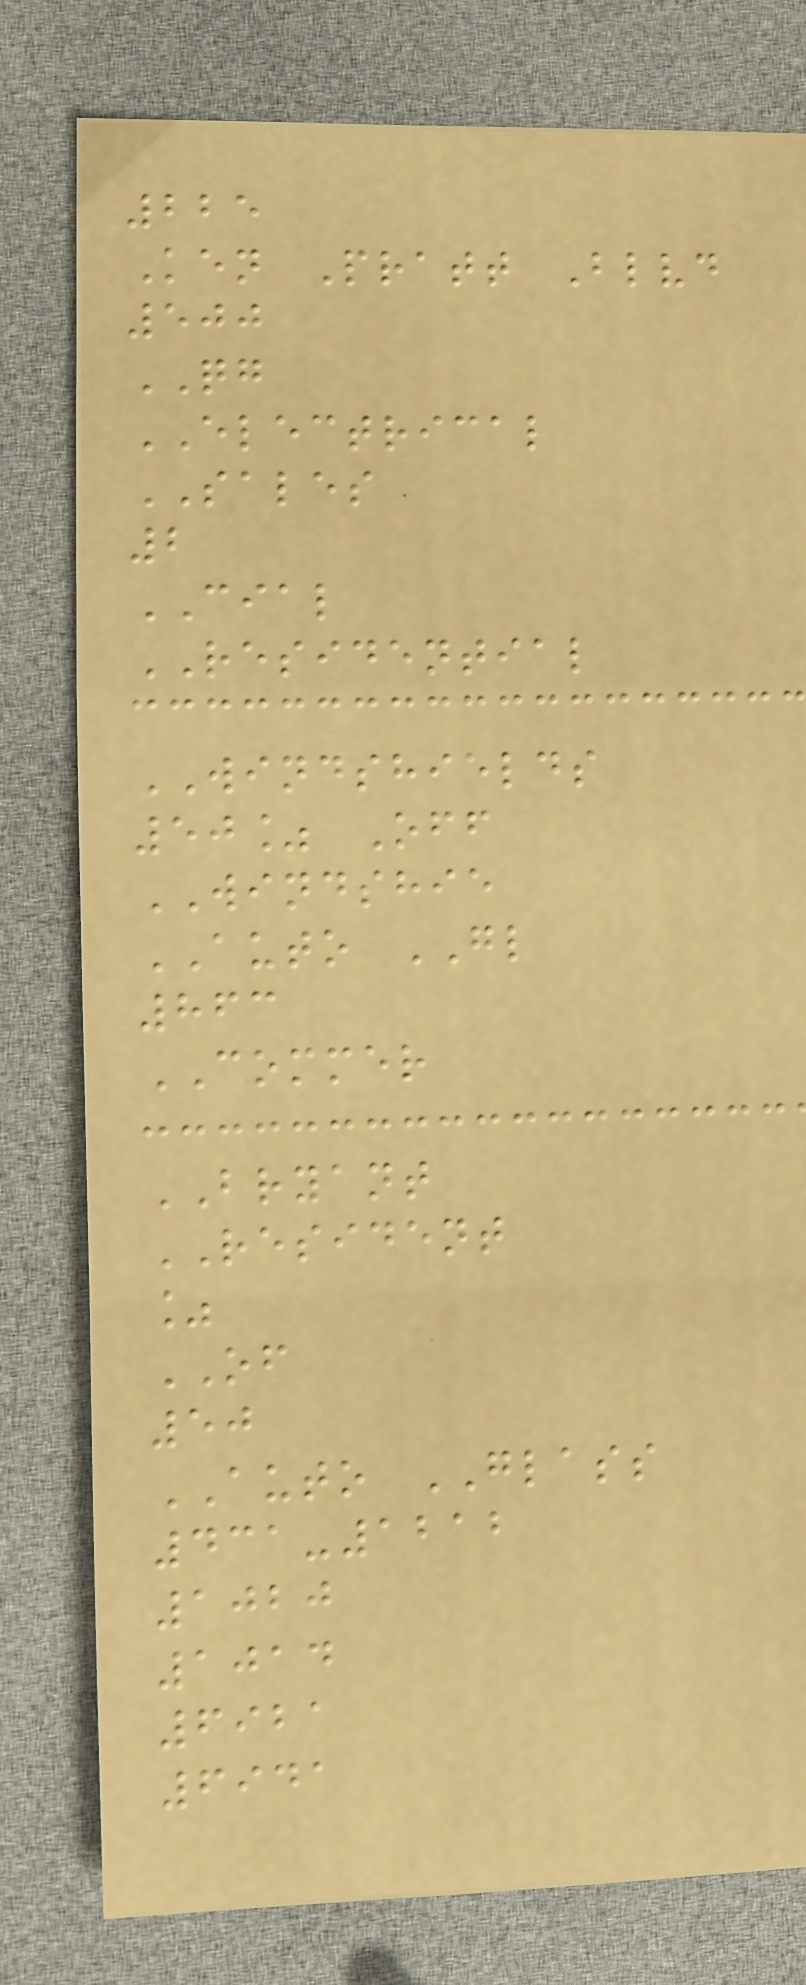225
Ken Pratt Blvd
500
QG
ELECTRICAL
SALES
2
CIAL
RESIDENTIAL
WINDSHIELDS
50% Off
WINDSHIE
AUTO GL
863
COMMER
BRYANT
RESIDENT
%
OF
50
AUTO GLASS
431-1212
1020
1014
6921
6941
